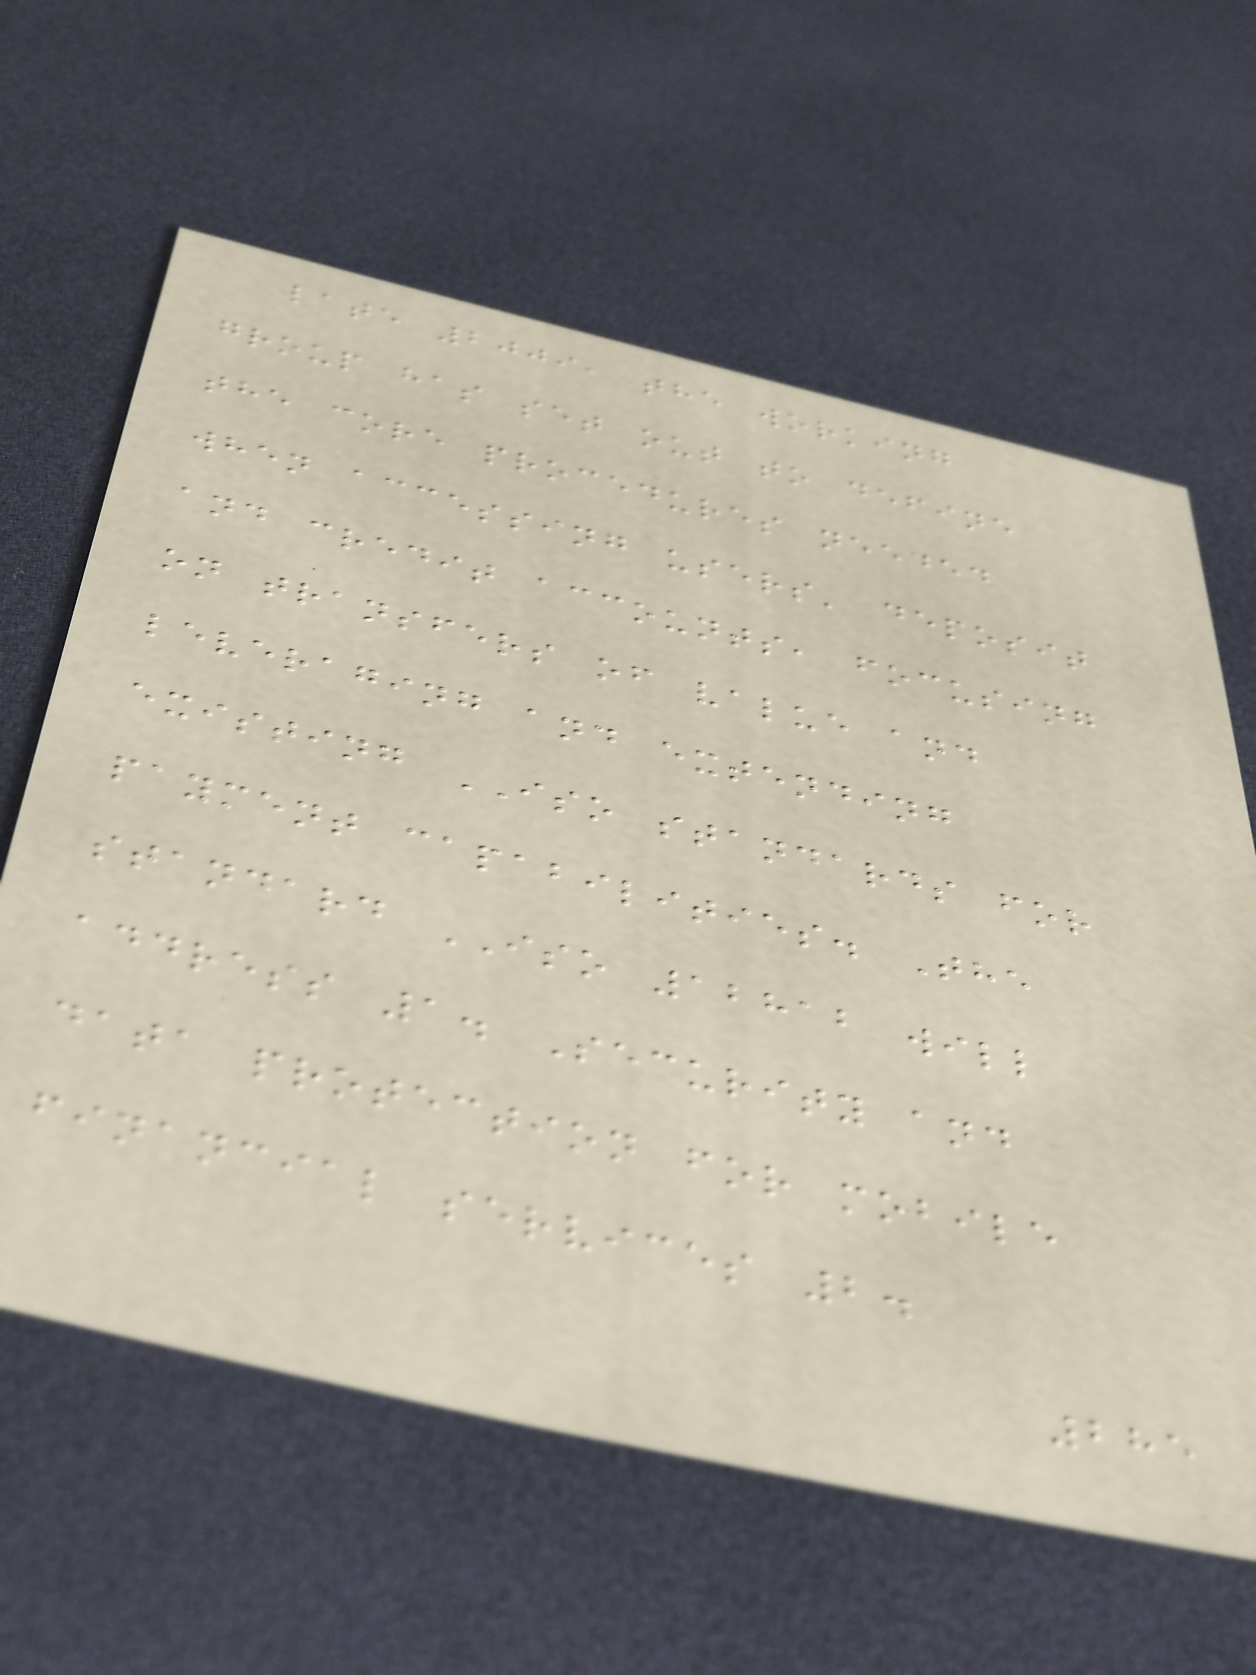late 2009, the working
group has set out to define
the core procedures needed
when accessing users' deposit
and credit accounts, focusing
on transfers of value and
leveraging and extending
existing ISO standards for
payment capabilities. The
standard ISO 12812 will
address 1. Security and
data protection for mobile
financial services 2.
285
